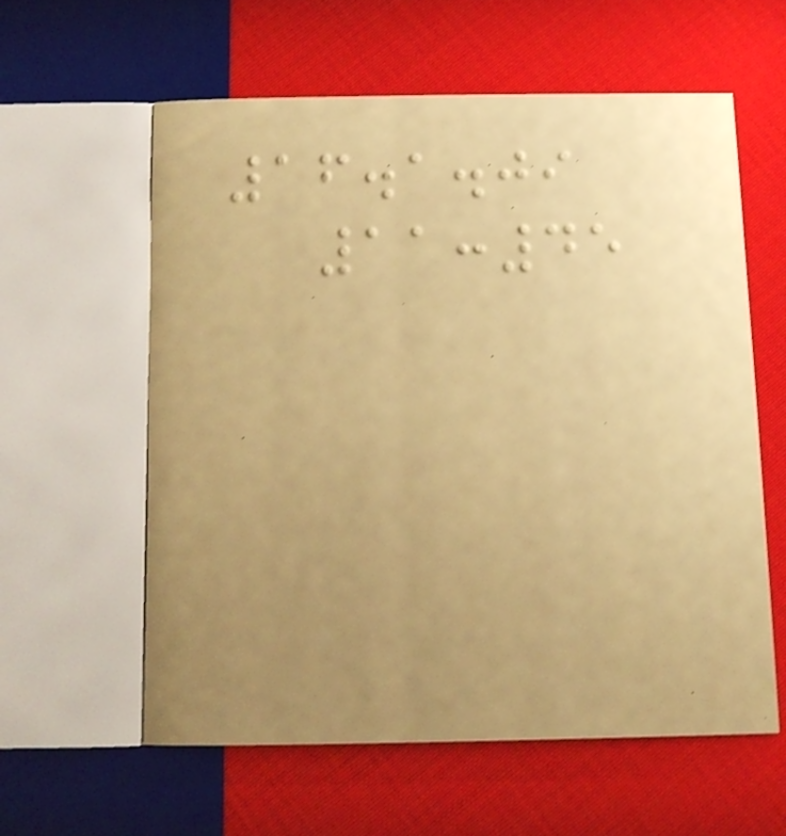16.1.09
11:45
